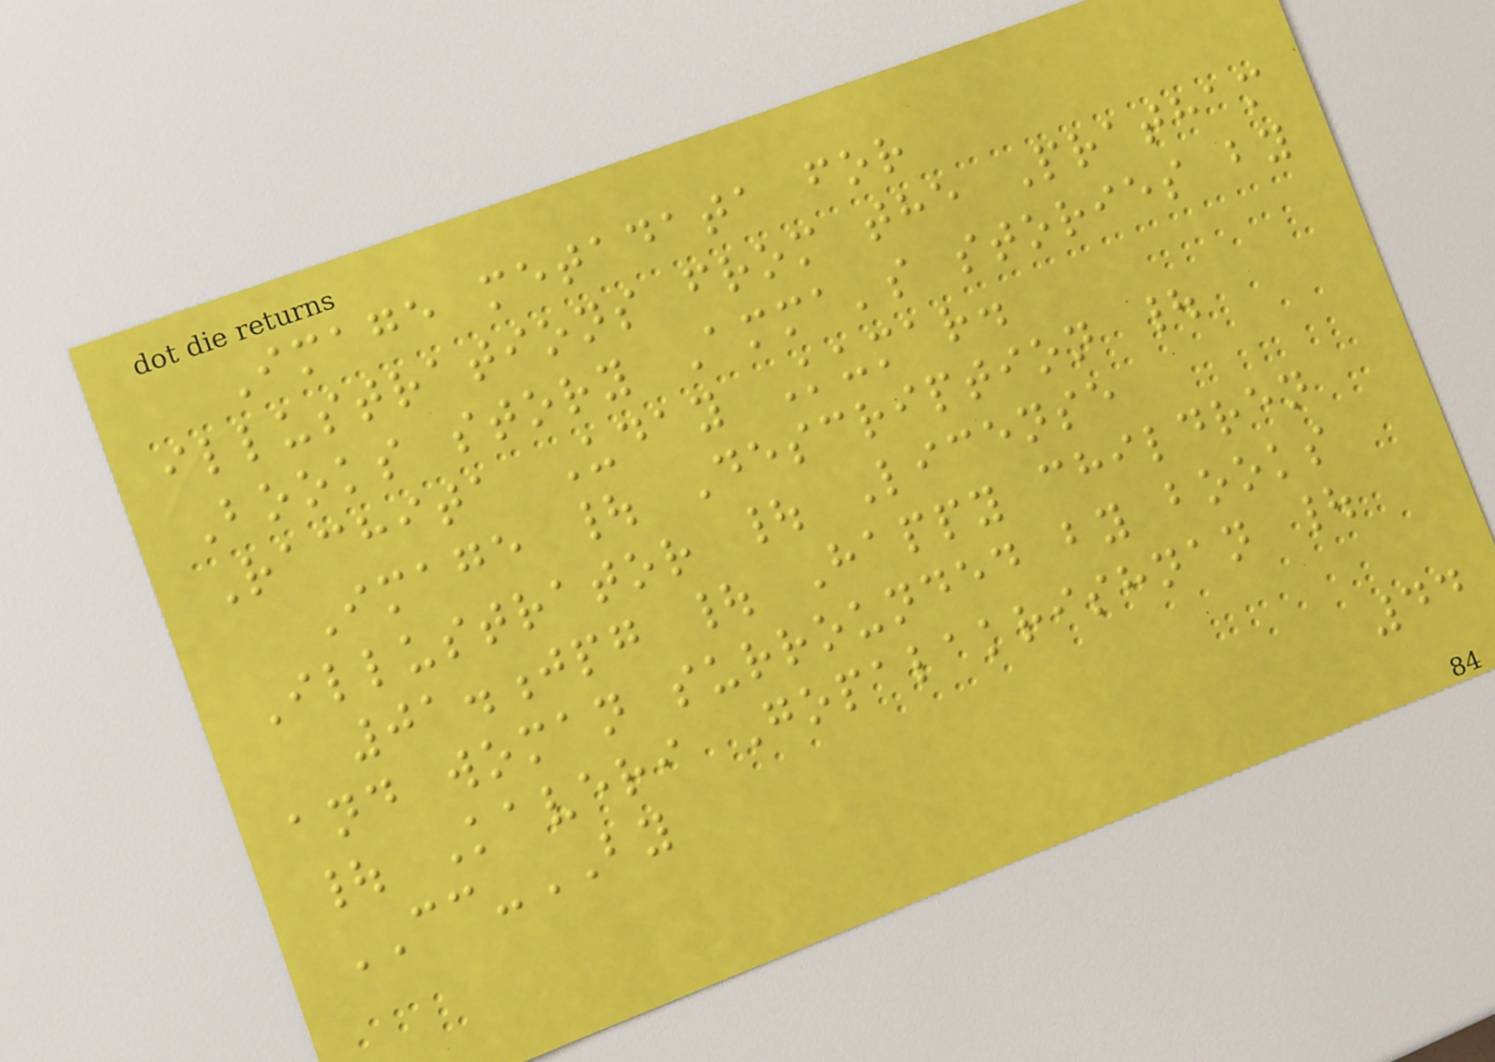Image metadata for
illustrations from the Pratham
Books story Amma's stories by
Rachita Uday Kumar.
Image | Description |
Illustrator | License
01.jpg | Happy children
and woman surrounded by books
| Kaveri Gopalakrishnan |
CC-BY
44
